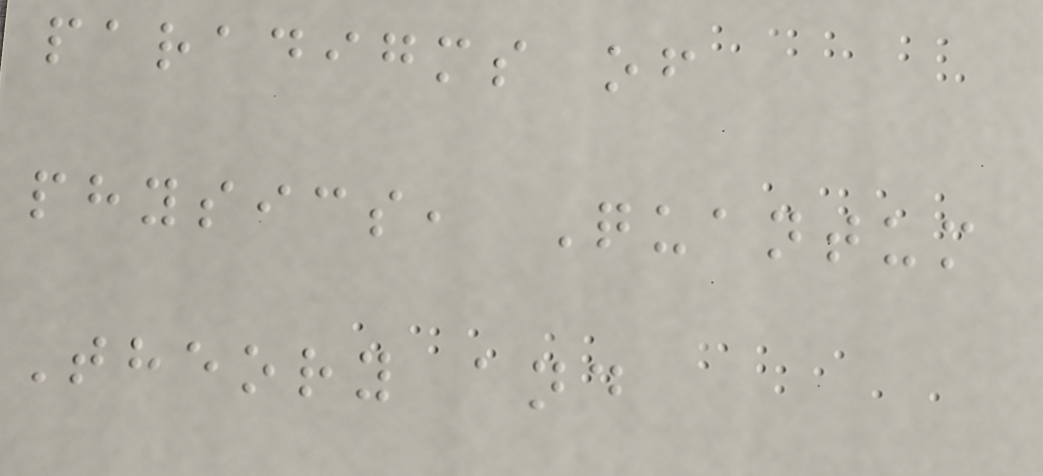paradigms of
physics, Quantum
Theory and
